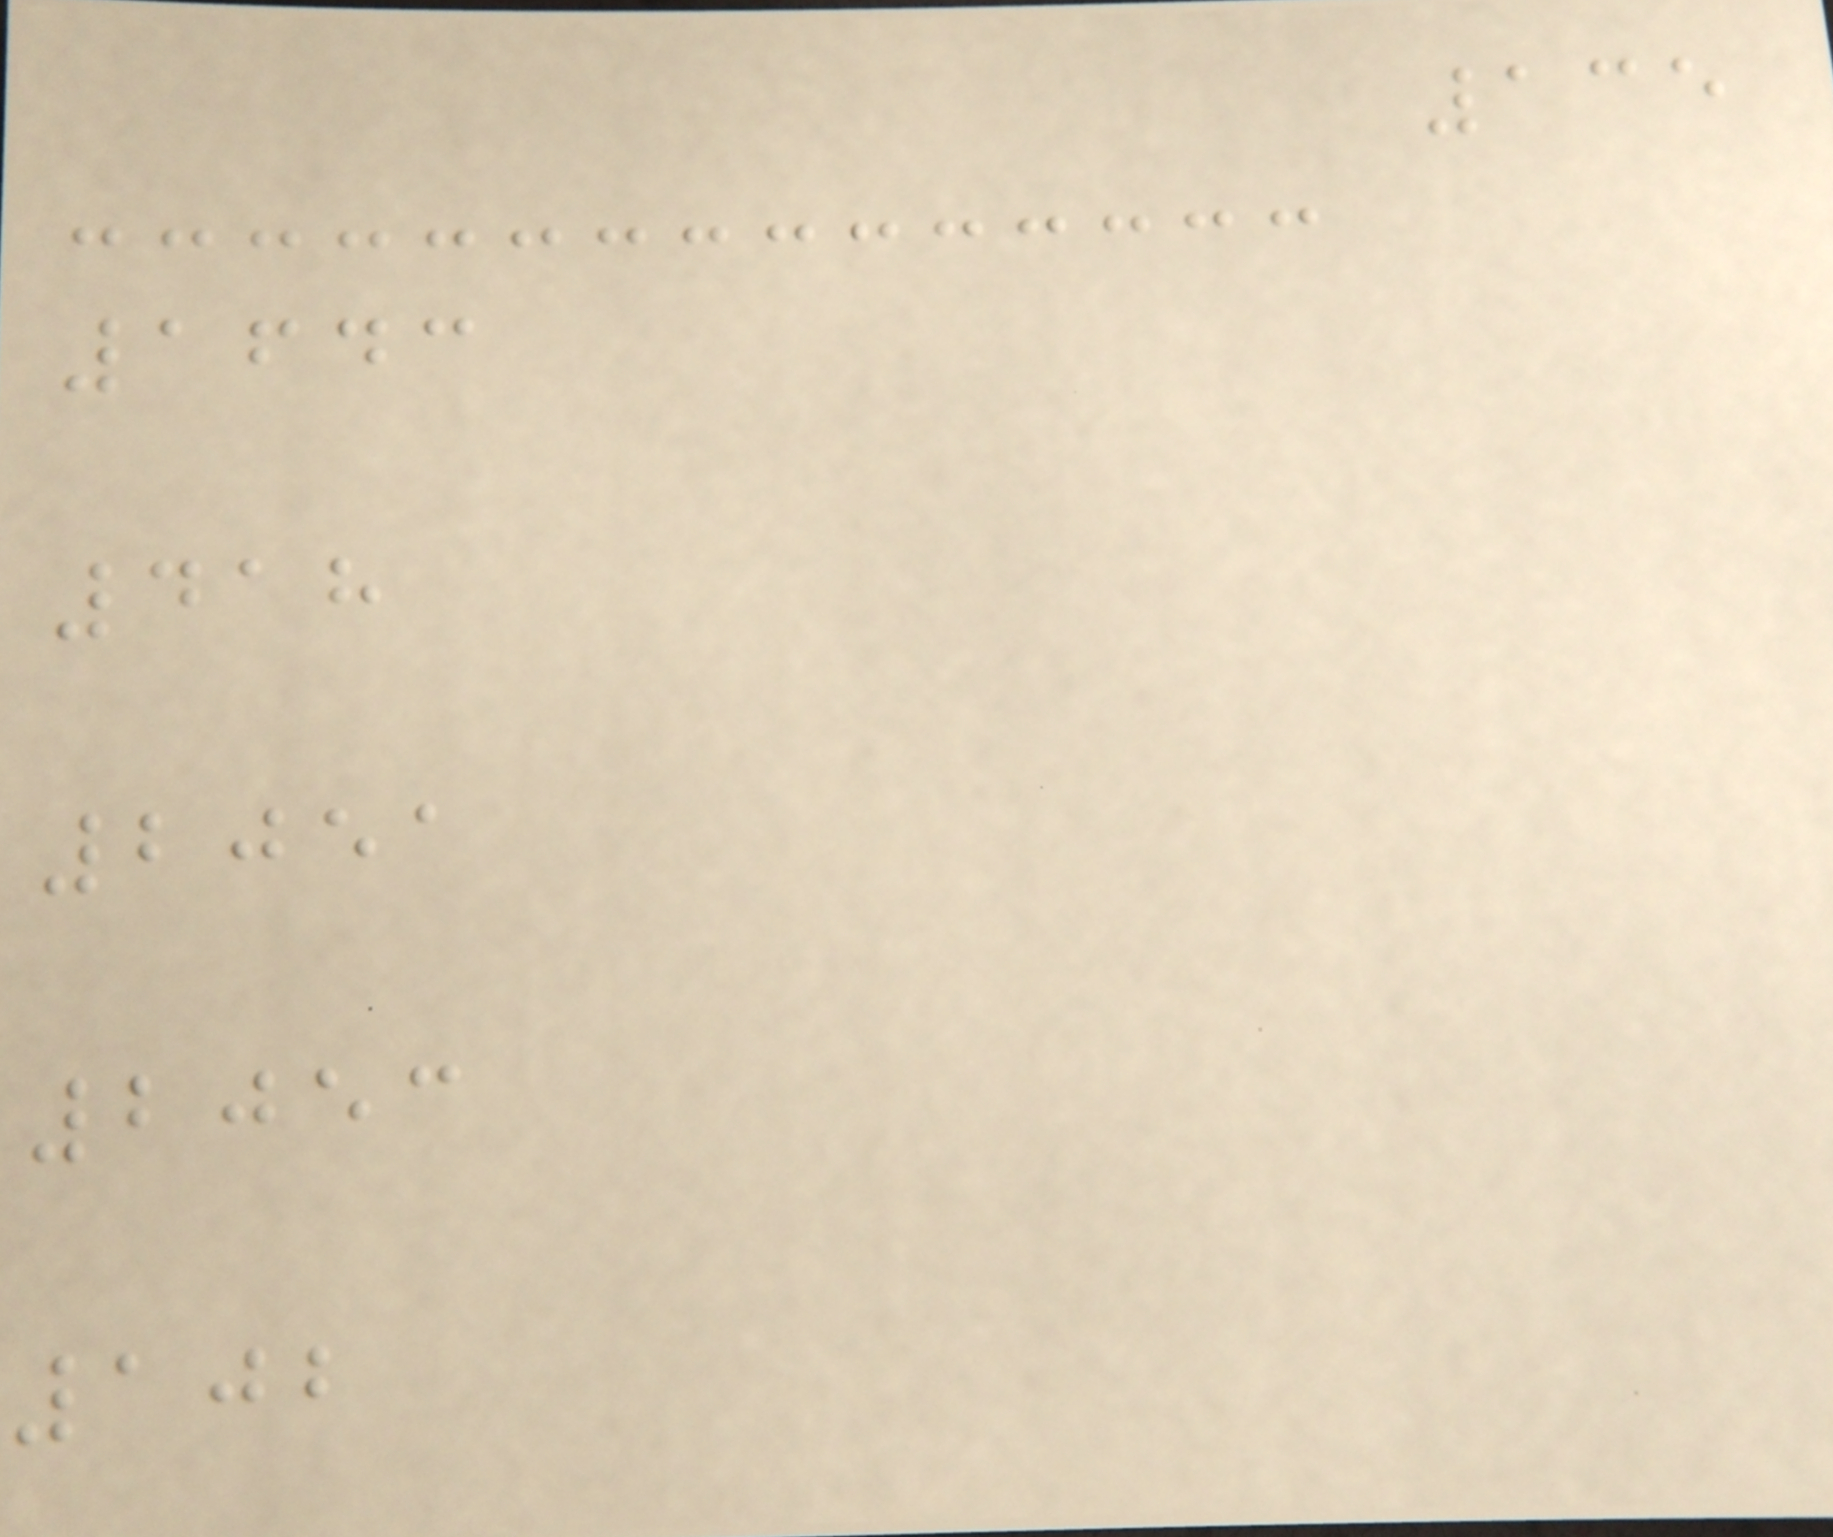135
1643
418
2051
2053
102
